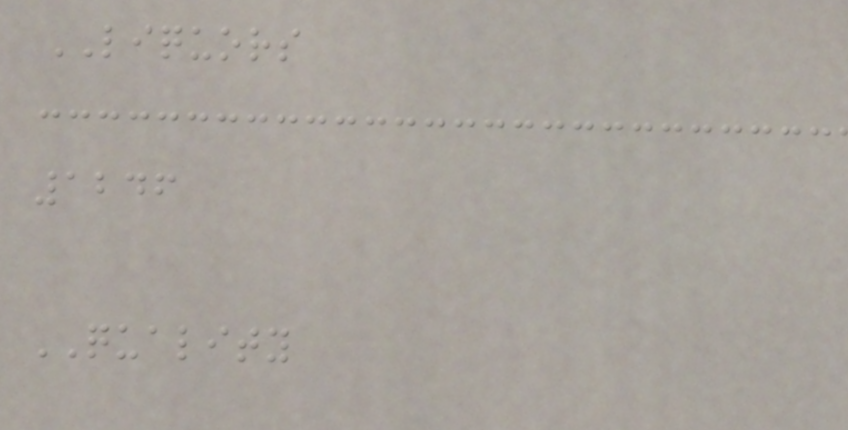LIQUORS
1246
QUALITY
